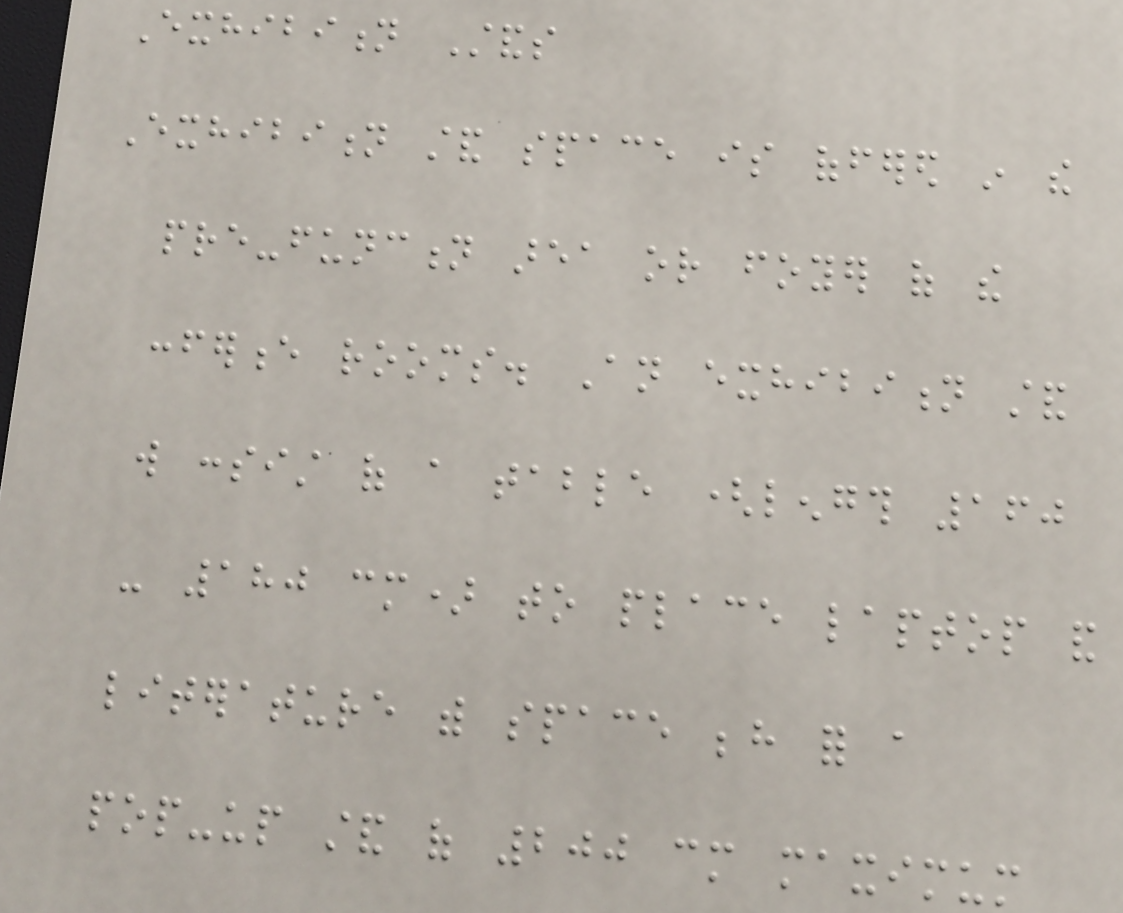Exhibition Stands
Exhibition stand space is offered in the
pre-function area or foyer of the
conference rooms. An exhibition stand
will consist of a table (length 160
- 180 cm) to place laptop and
literature with space behind for a
pop-up stand of 200 cm maximum
